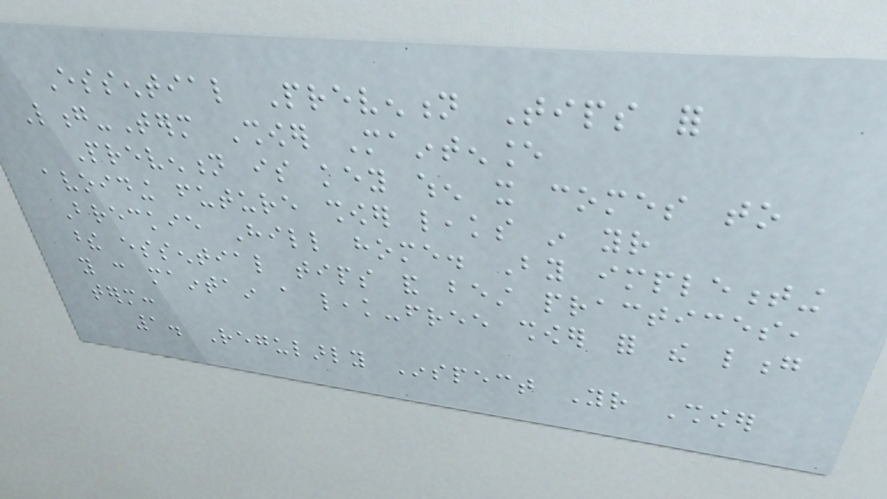Essential Prevention Tips for
Long-Term Shower Maintenance
Prevention is key when it comes to
avoiding future shower leaks in your
Breckie Hill home. By implementing
these essential tips and best practices,
you can maintain a leak-free shower for the long
term:
1. Regularly Inspect Your Shower
